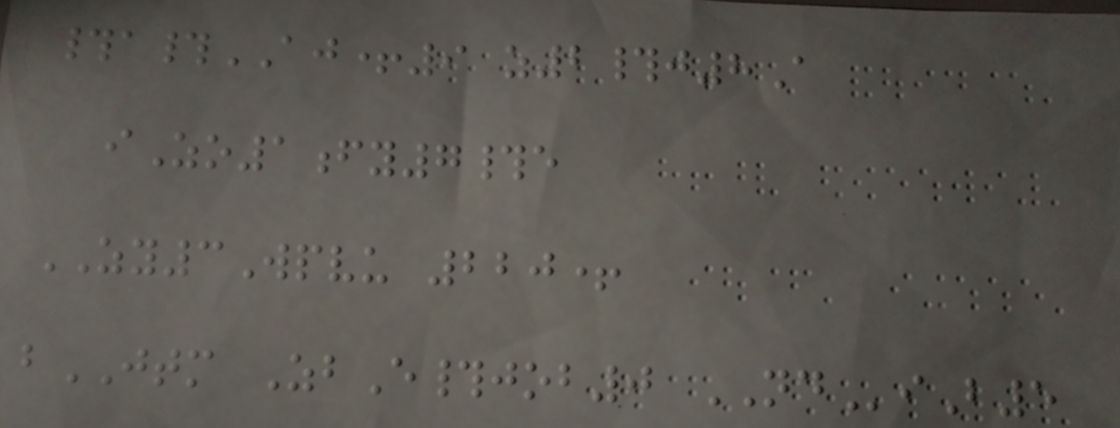#a#AJ+9 z2#j8A
iZo1fy7#e
ZY3Wpvu 220+
bJTM ZbE#job0 NDiB5
